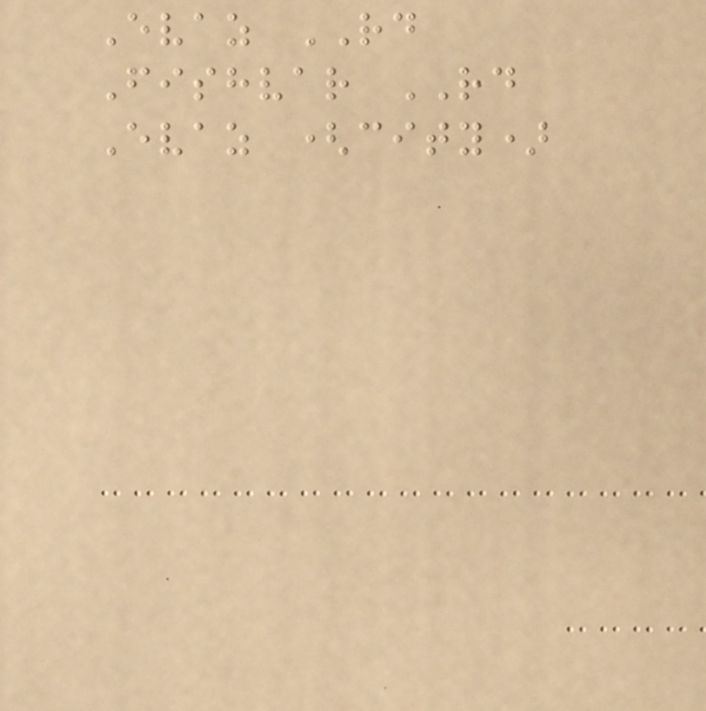Evaz RD
Fishvar RD
Evaz (city)
